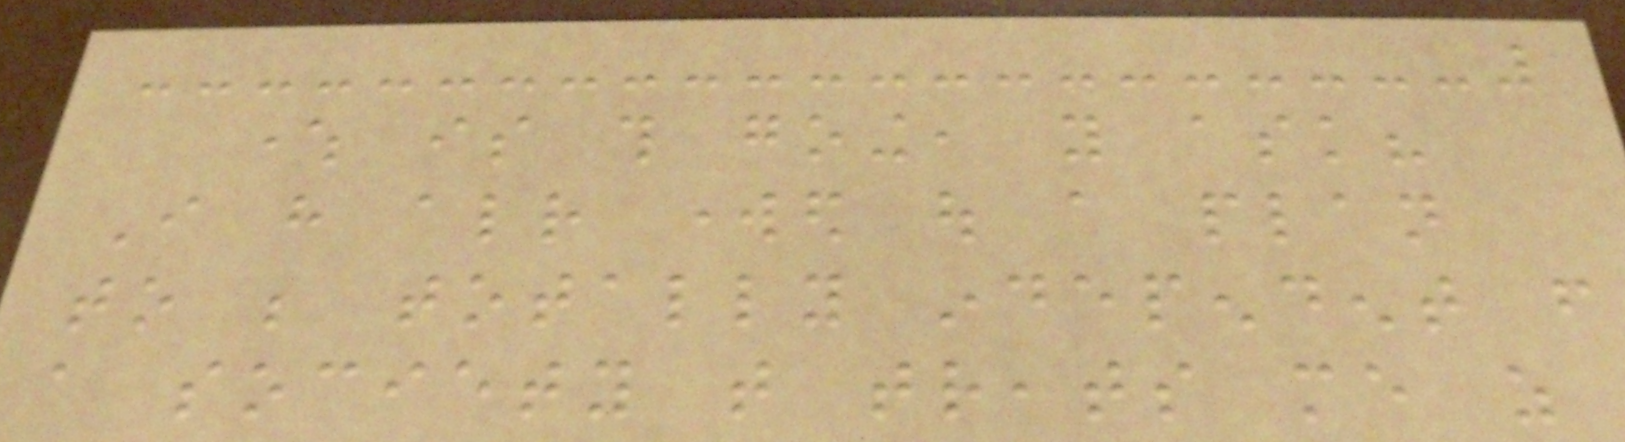where is this going, you ask?
I have already worked out a plan
to be totally independent from
a society that treats me as
